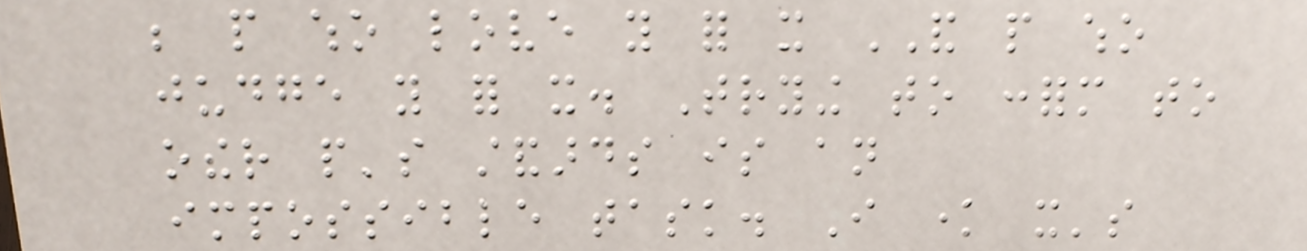be people who love you for it AND people who
judge you for it. Trying to conform to
other people's standards is an
impossible task. I know it's
